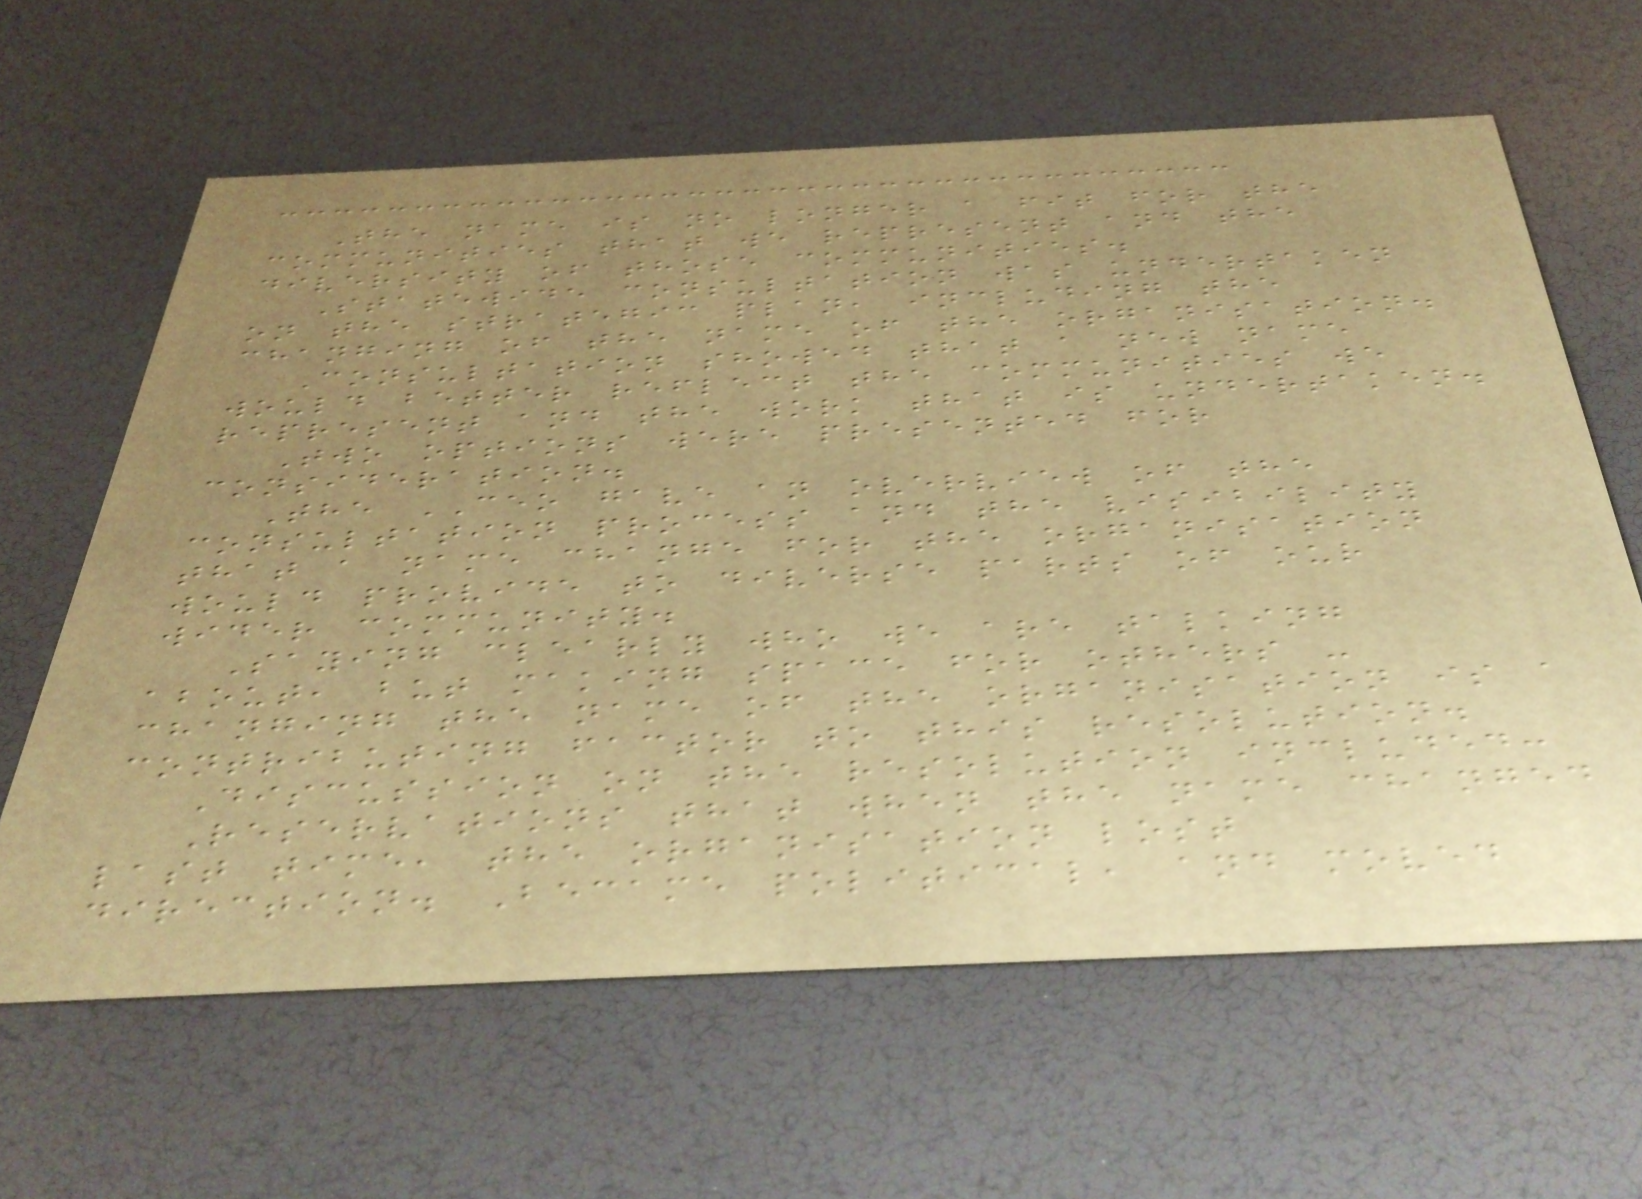The name is no longer a fit for the
communities that we represent and the
diversity of those communities.
Statewide consultation was undertaken
on the strategic plan, including the
changing of the name of the organisation.
Consultation showed that a new name
would better reflect the communities we
represent and the work that is undertaken.
Two options were presented for
consideration.
The CEO gave an overview of the
consultation process and the visibility
that a name change for the organisation
would provide to diverse parts of our
wider community.
Saying clearly who we are talking
about, but making space for others -
changing the name of the organisation is a
contributing factor to this resolution.
Discussion on the resolution included:
Reservations that when the name changed
last time, the organisation lost
direction. Became political, and moved
